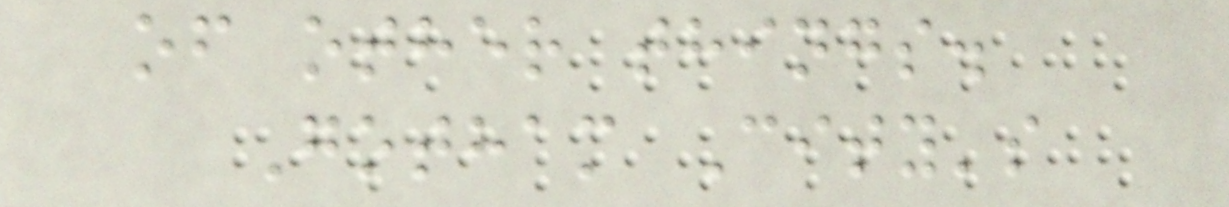of other things.
Gotham City's
